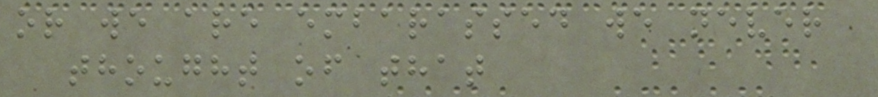or we are embarassed we never
thought of that
